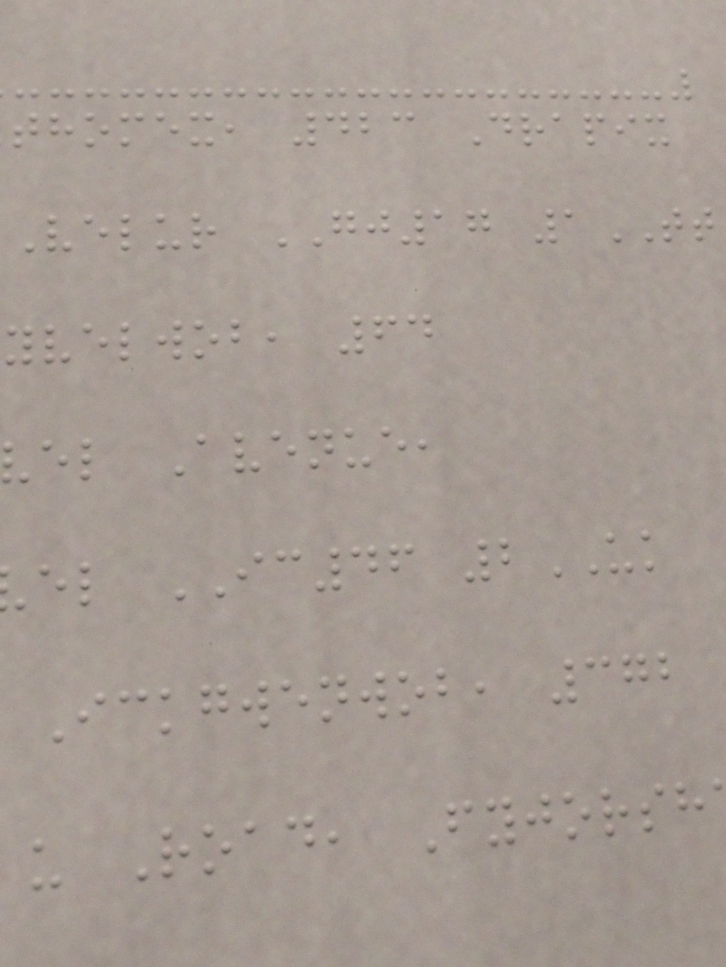thomex, 423 Drapix
Velur GJ17 1TT
yvelwob, 64
el Avenue,
el IC46 2UK
Ickgwenwob, 372
u Road, Fyjorsh
